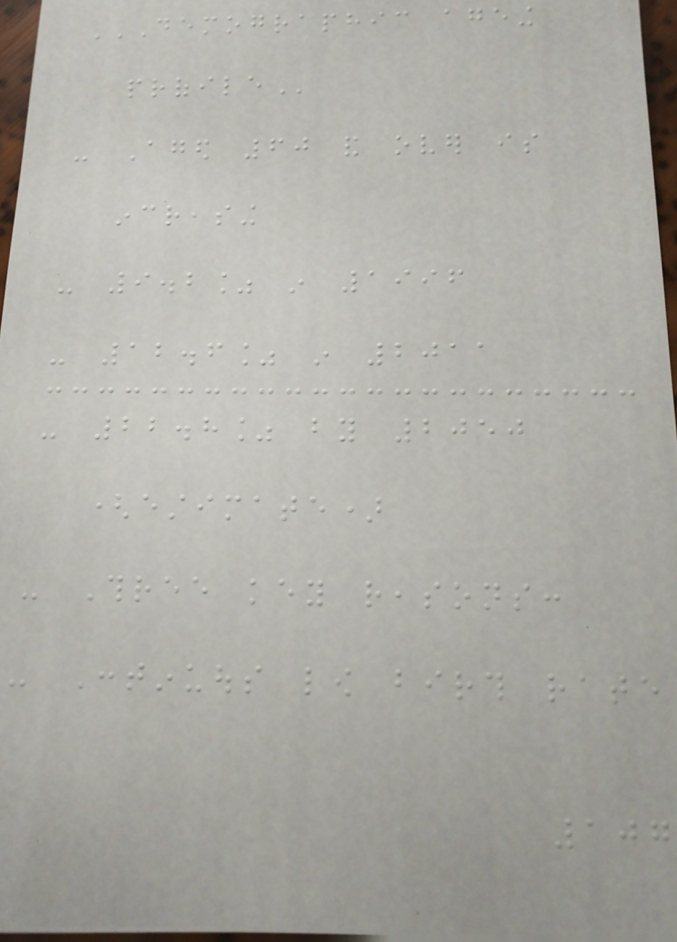DEMOGRAPHIC AGEING
PROFILE
- Aged 60 and over is
increasing
- 9.2% in 1996
- 12.6% in 2011
- 22.8% by 2050
(estimate)
- Three key reasons:
- Continuous low birth rate
107
